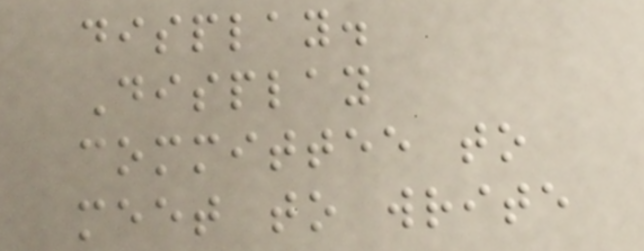display.
Display
committee to
meet to write
